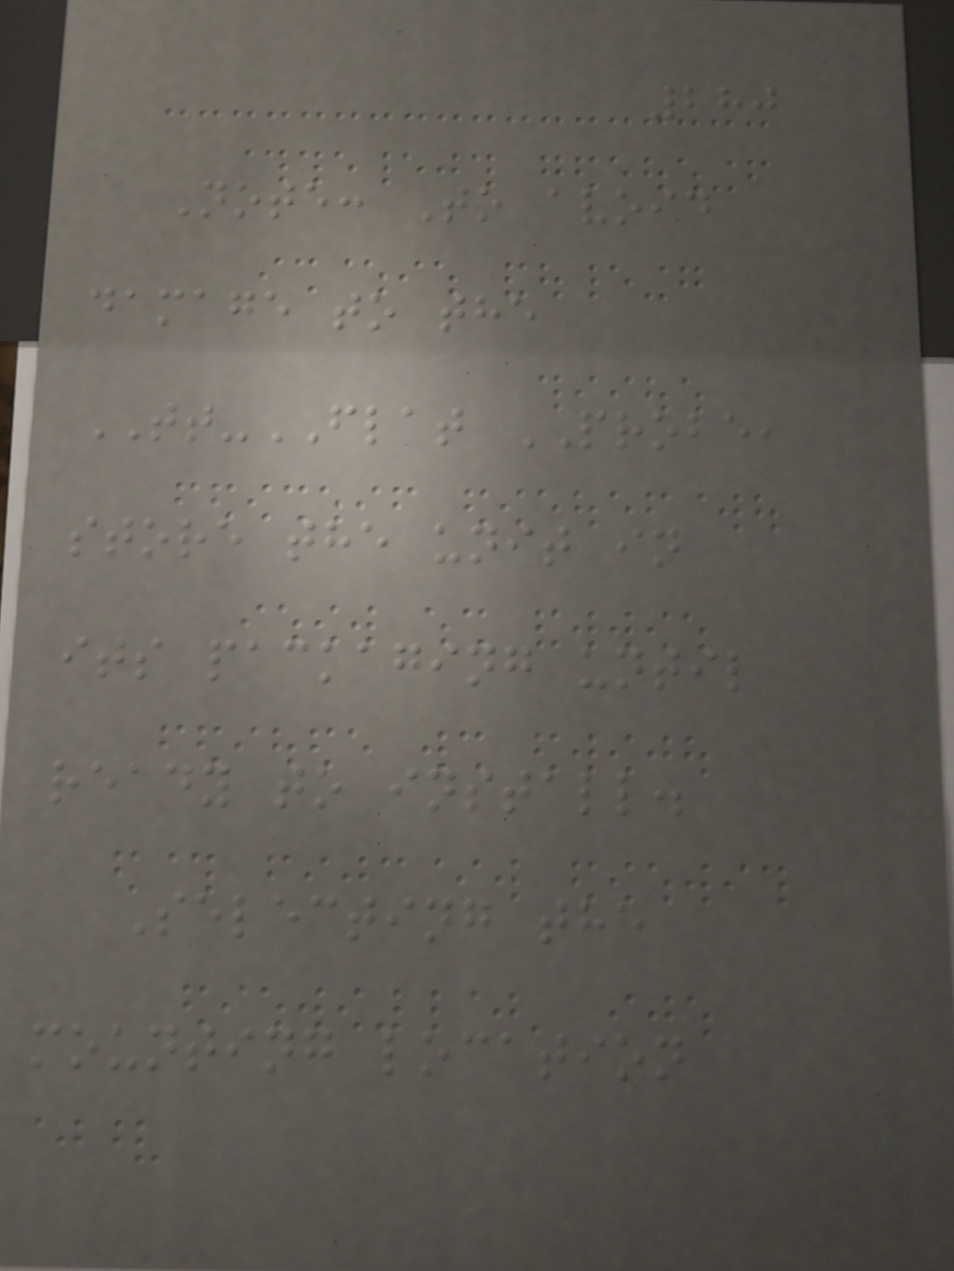280
Note: To avoid
damage to the
TT-FLAT PROBE,
store the unit in
its packaging until
ready to install.
Selecting the
mounting location
